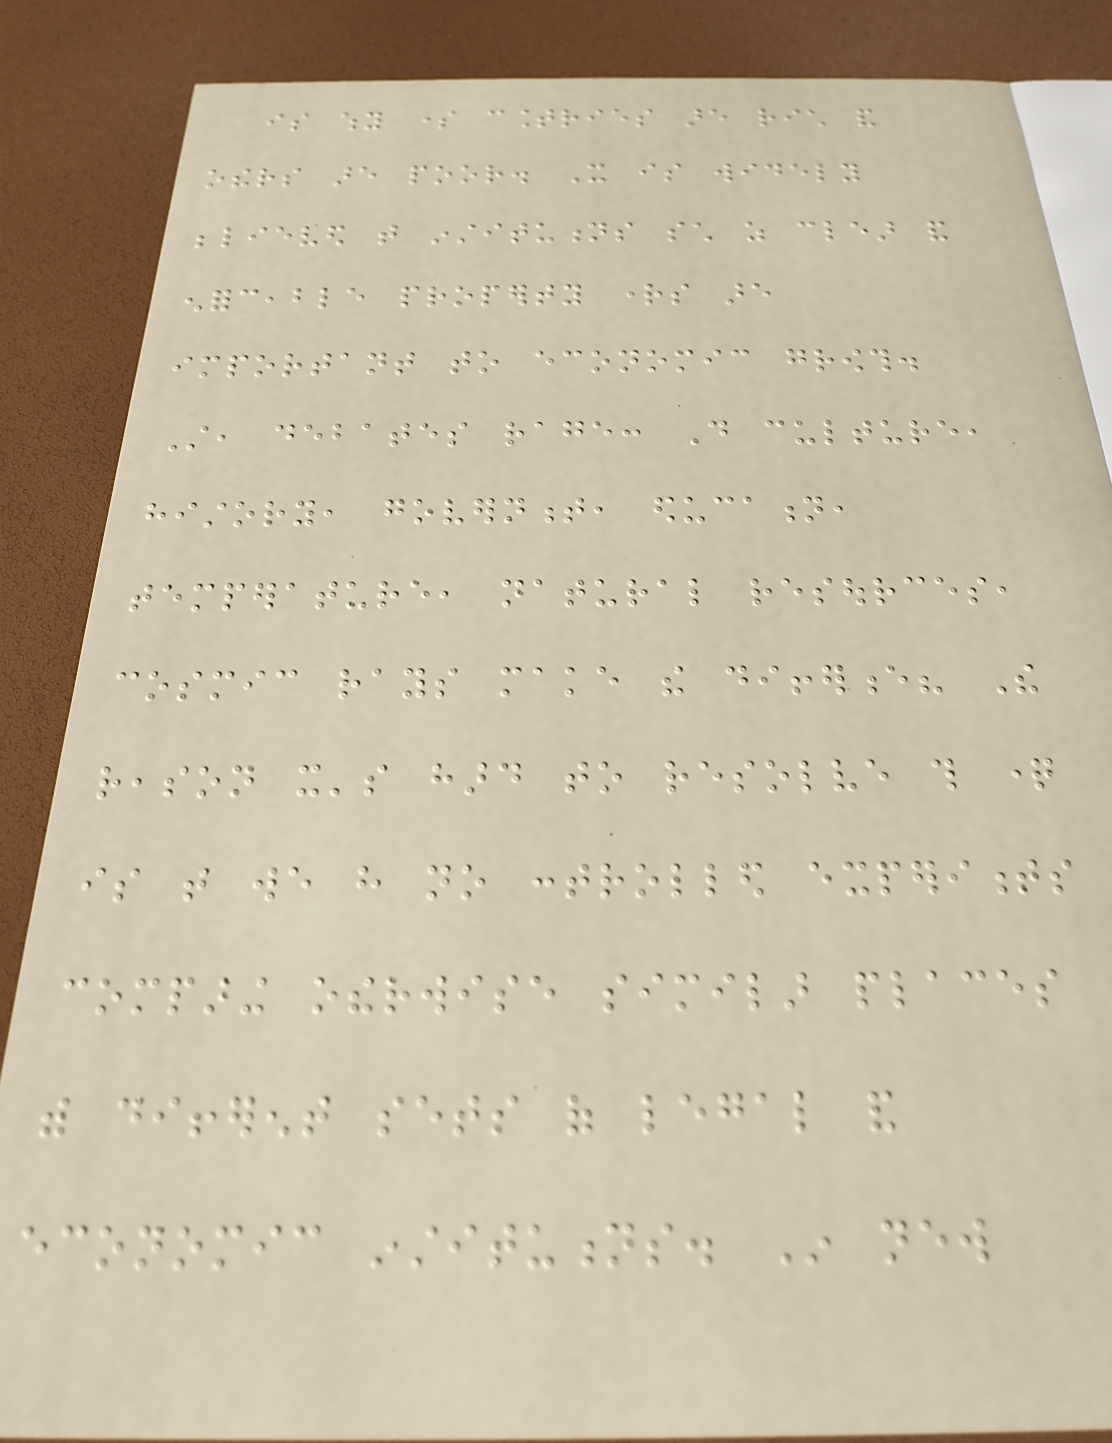is why some countries are rich and
others are poor. It is widely
believed that institutions such as clear and
enforceable property rights are
important to economic growth.
Still, debates rage: Do culture,
history, government, education,
temperature, natural resources,
cosmic rays make the difference? The
reason it's hard to resolve this question
is that we have no controlled experiments
comparing otherwise similar places
with different sets of legal and
economic institutions. In new
